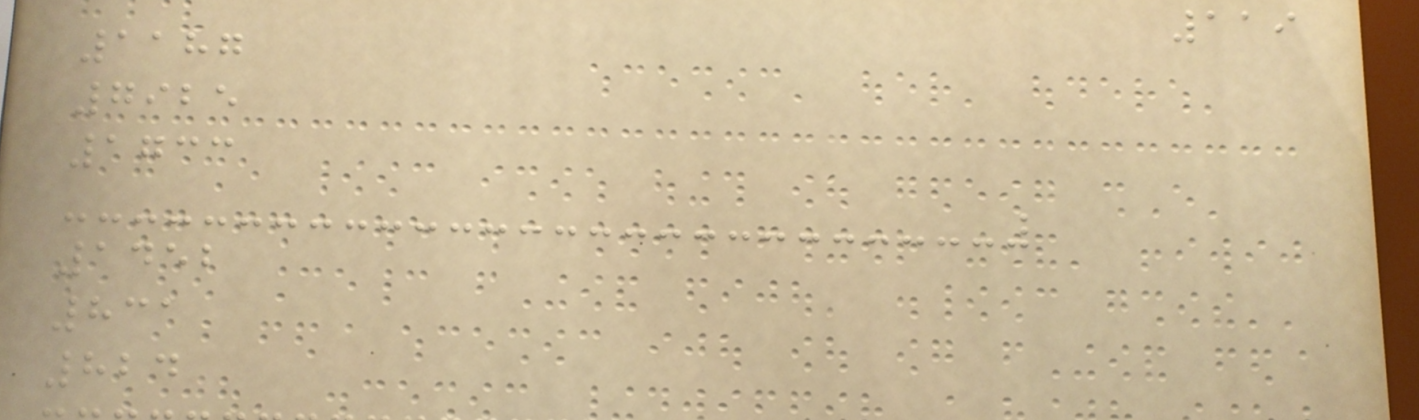119
1187
7925
1733
1452
831
824
